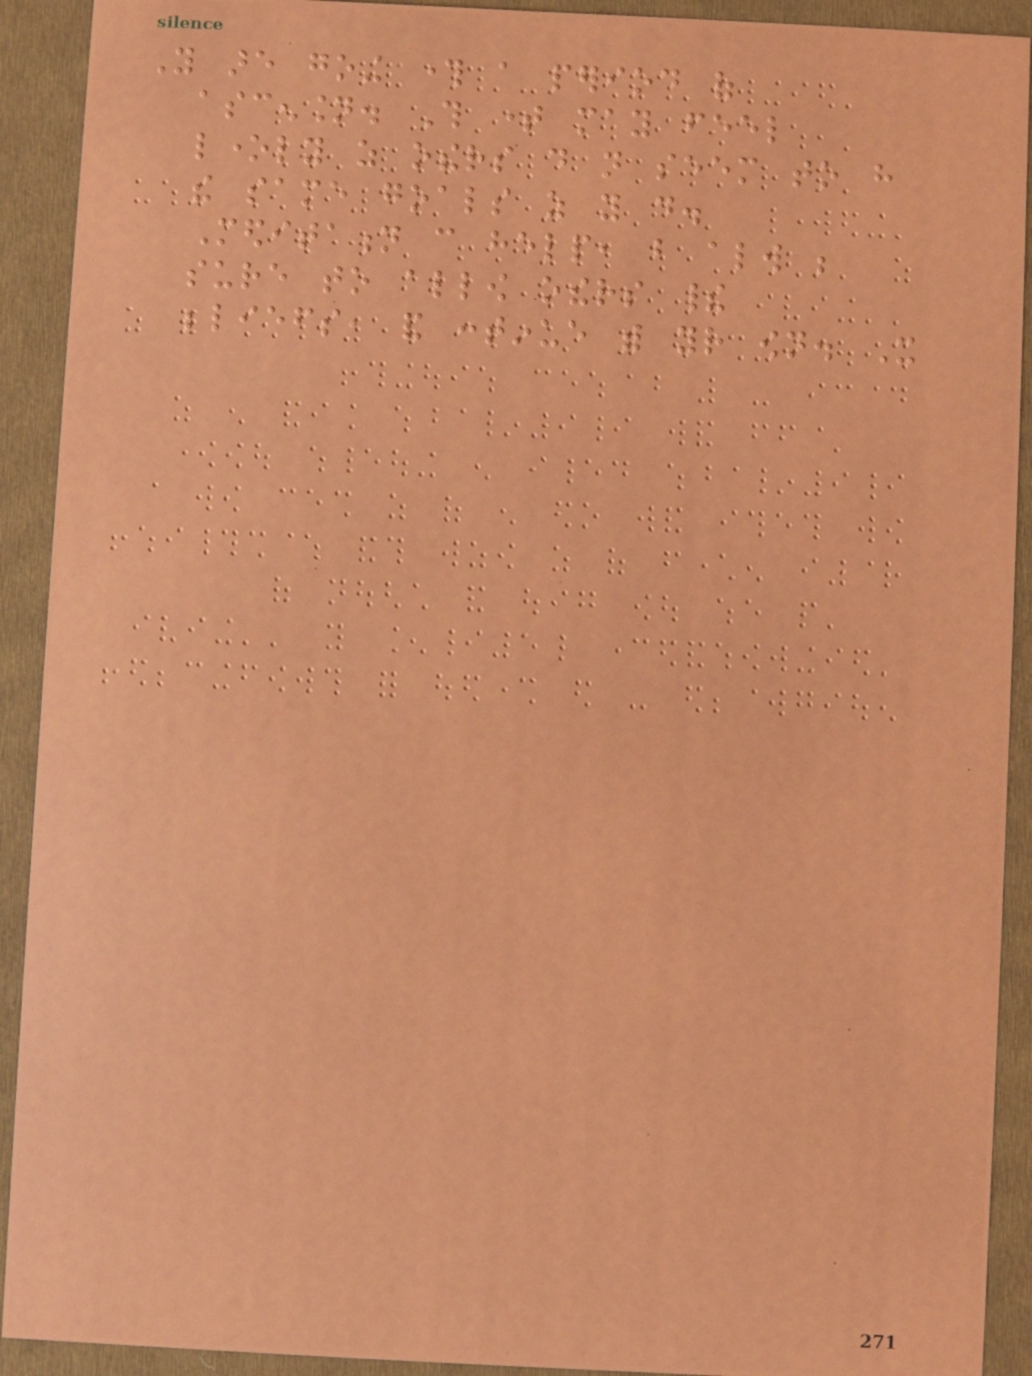You are going through a period of
ascension. This time may feel
lonely as others do not seem to have
the same goals as you do.
Meditation can help, but always be
sure to allow others their
beliefs, and continue with your own. It
